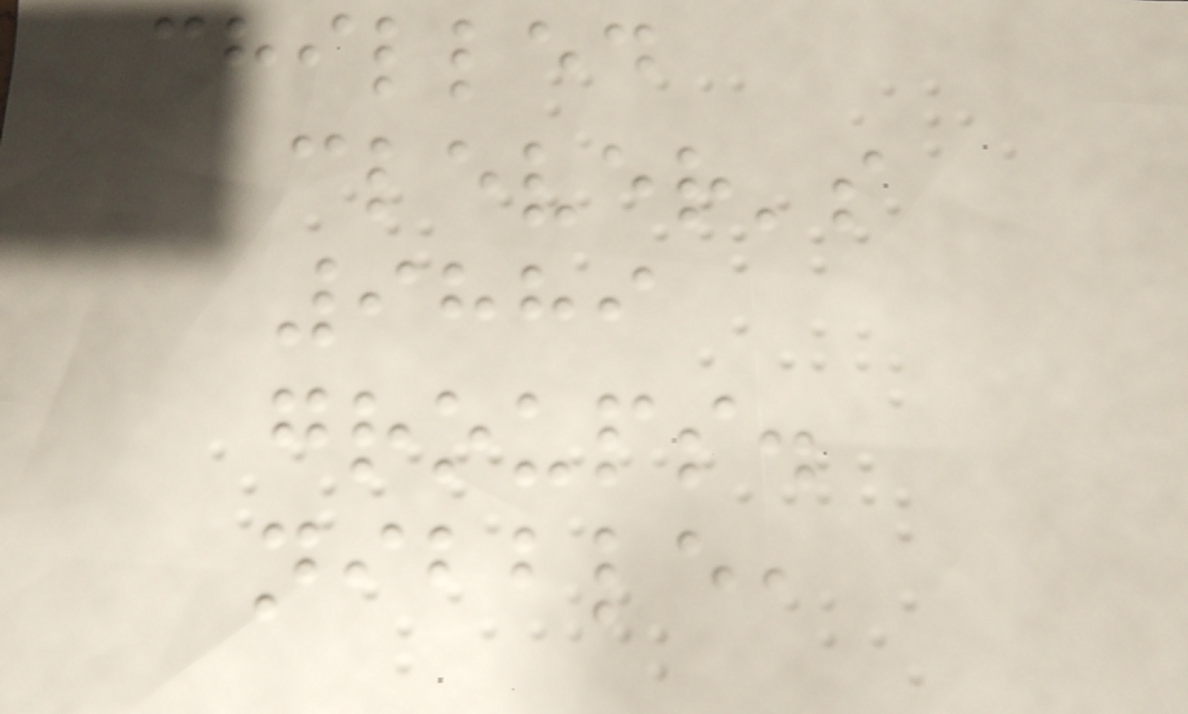chilled
clever's
9889
groups.
nibble,
